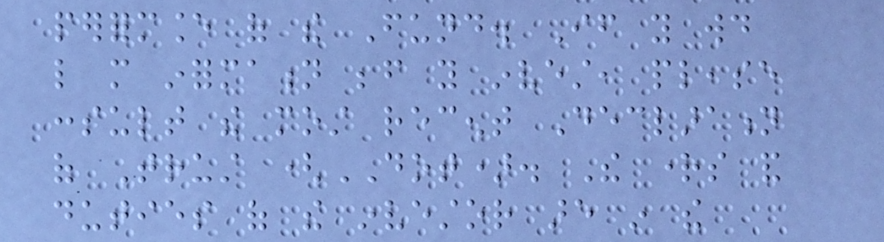performance of the Fund. If you would
like more information before you invest, please
consult the most recent Declaration
of Trust (DOT). The rights and
duties of the investor are in the
